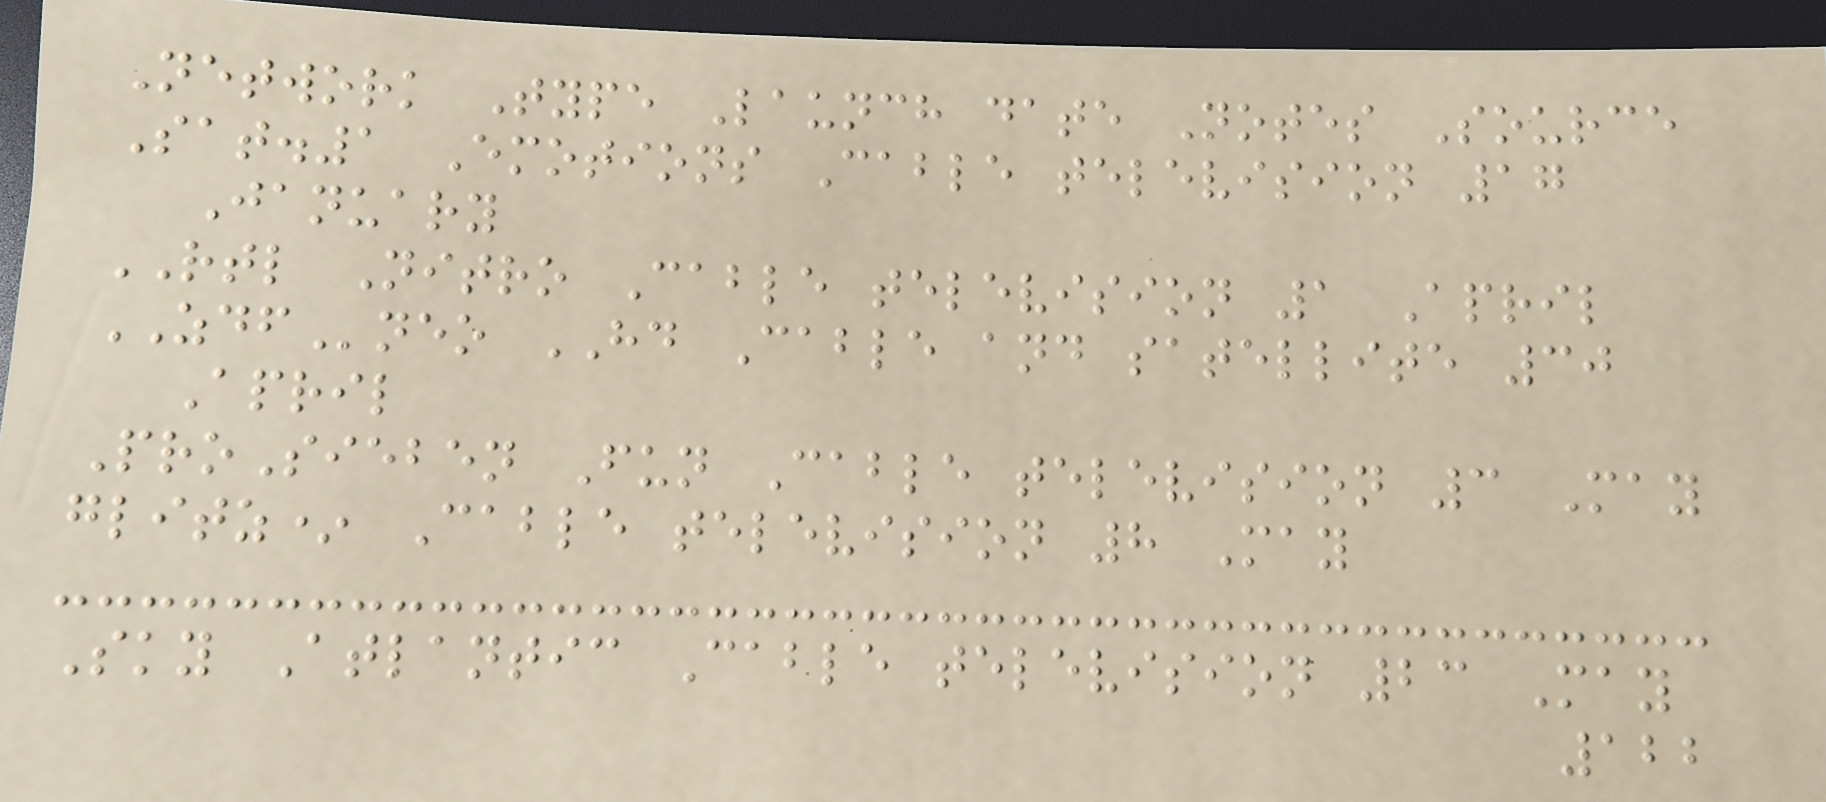Network Type Launch date Notes Source
Sat.1 Emotions Cable television 17
January
RTL Nitro Cable television 1 April
ZDFneo HD Cable and satellite 30
April
ProSieben Fun Cable television 3 May
glitz* Cable television 8 May
Sky Atlantic Cable television 23 May
122
